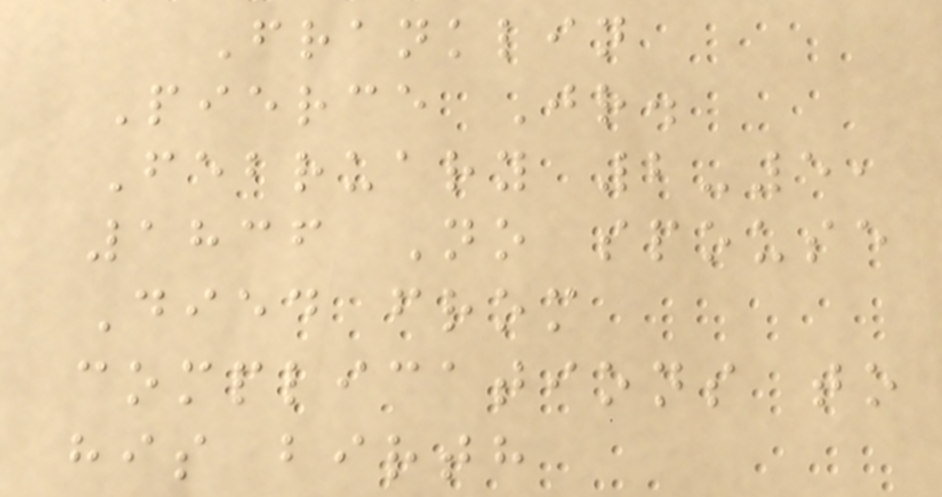Franklin
Pierce Jr.
February 2-5,
1836 No spouse
Died from
complications to
his birth
